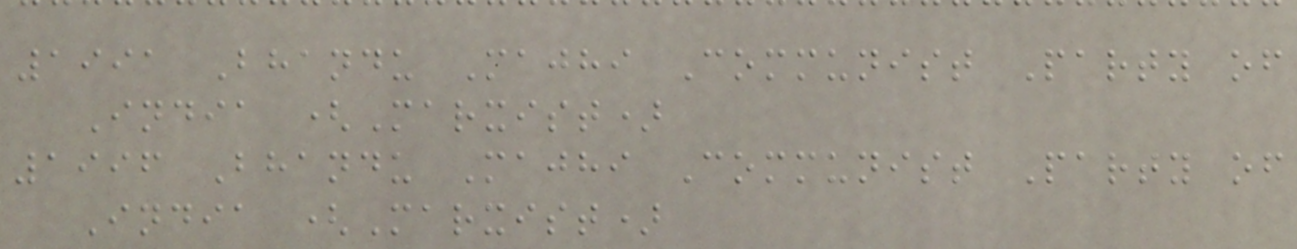1991 Bhandu Majhi Communist Party of
India (Marxist)
1996 Bhandu Majhi Communist Party of
India (Marxist)
